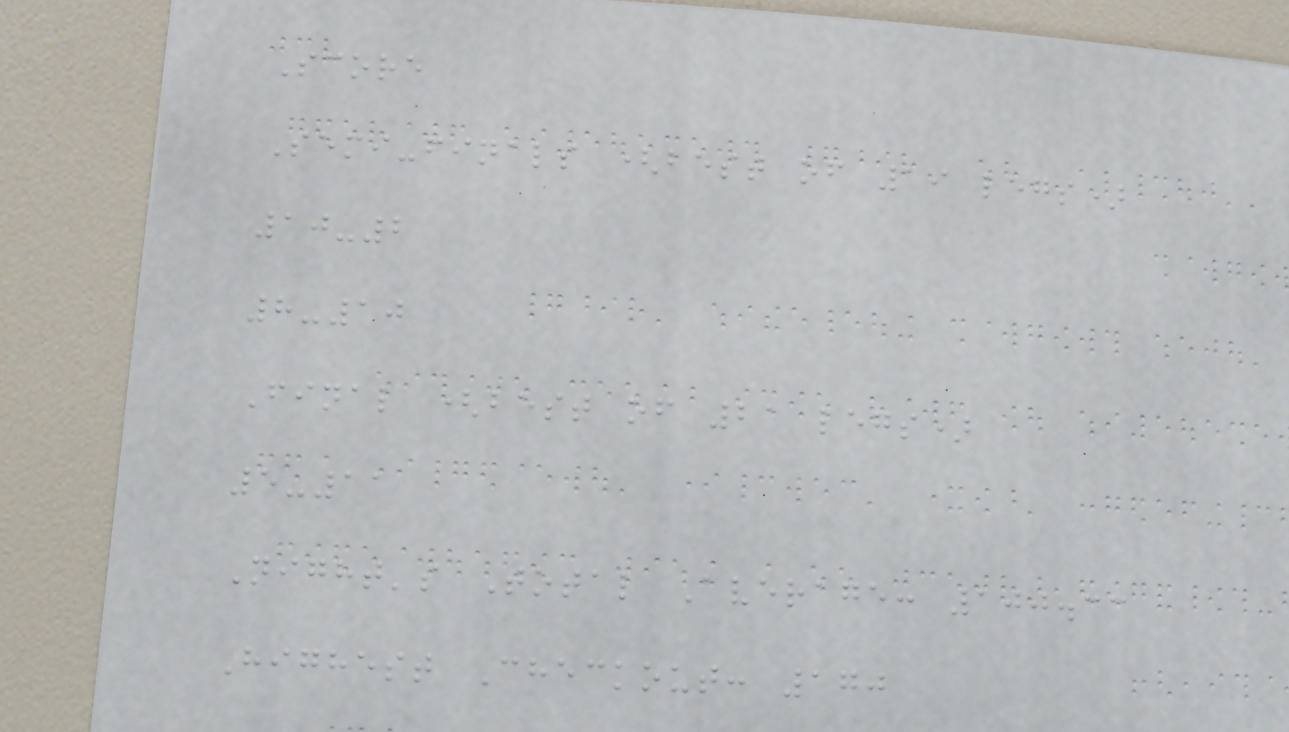Score
Semi-finals (best of 19 legs)
10-2
8-10
Final (best of 21 legs)
5-11
Night's Total Average: 100.33
Highest Checkout: 170
